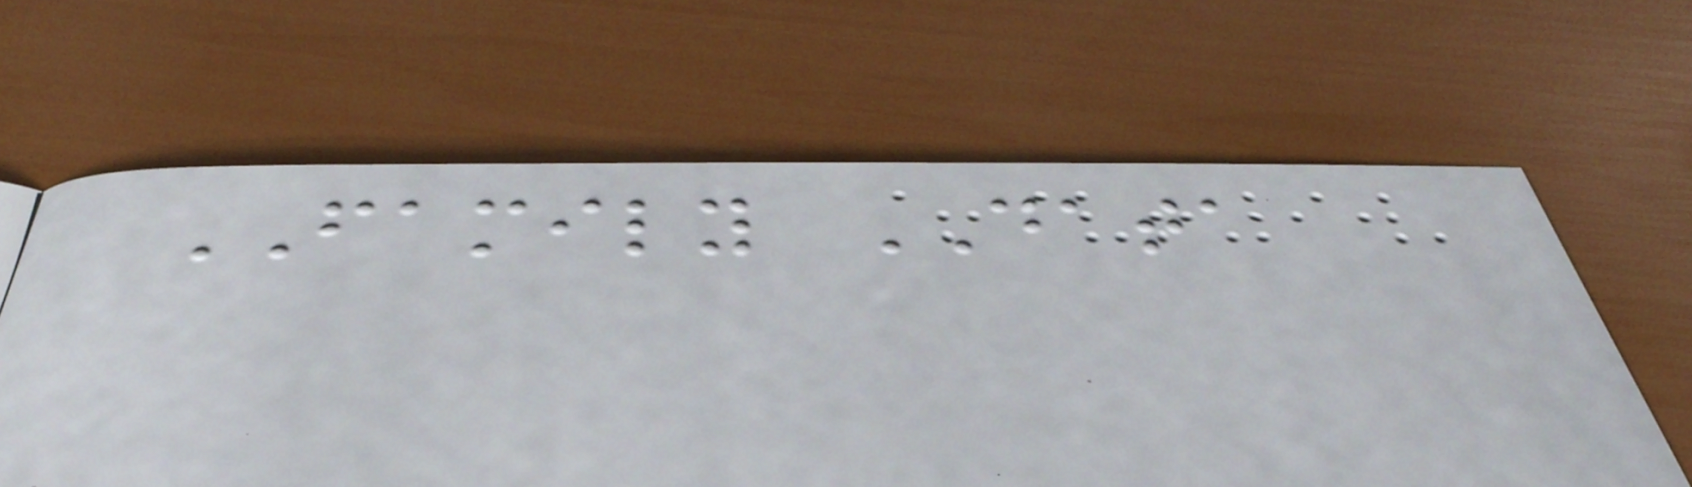FAMILY DATA
